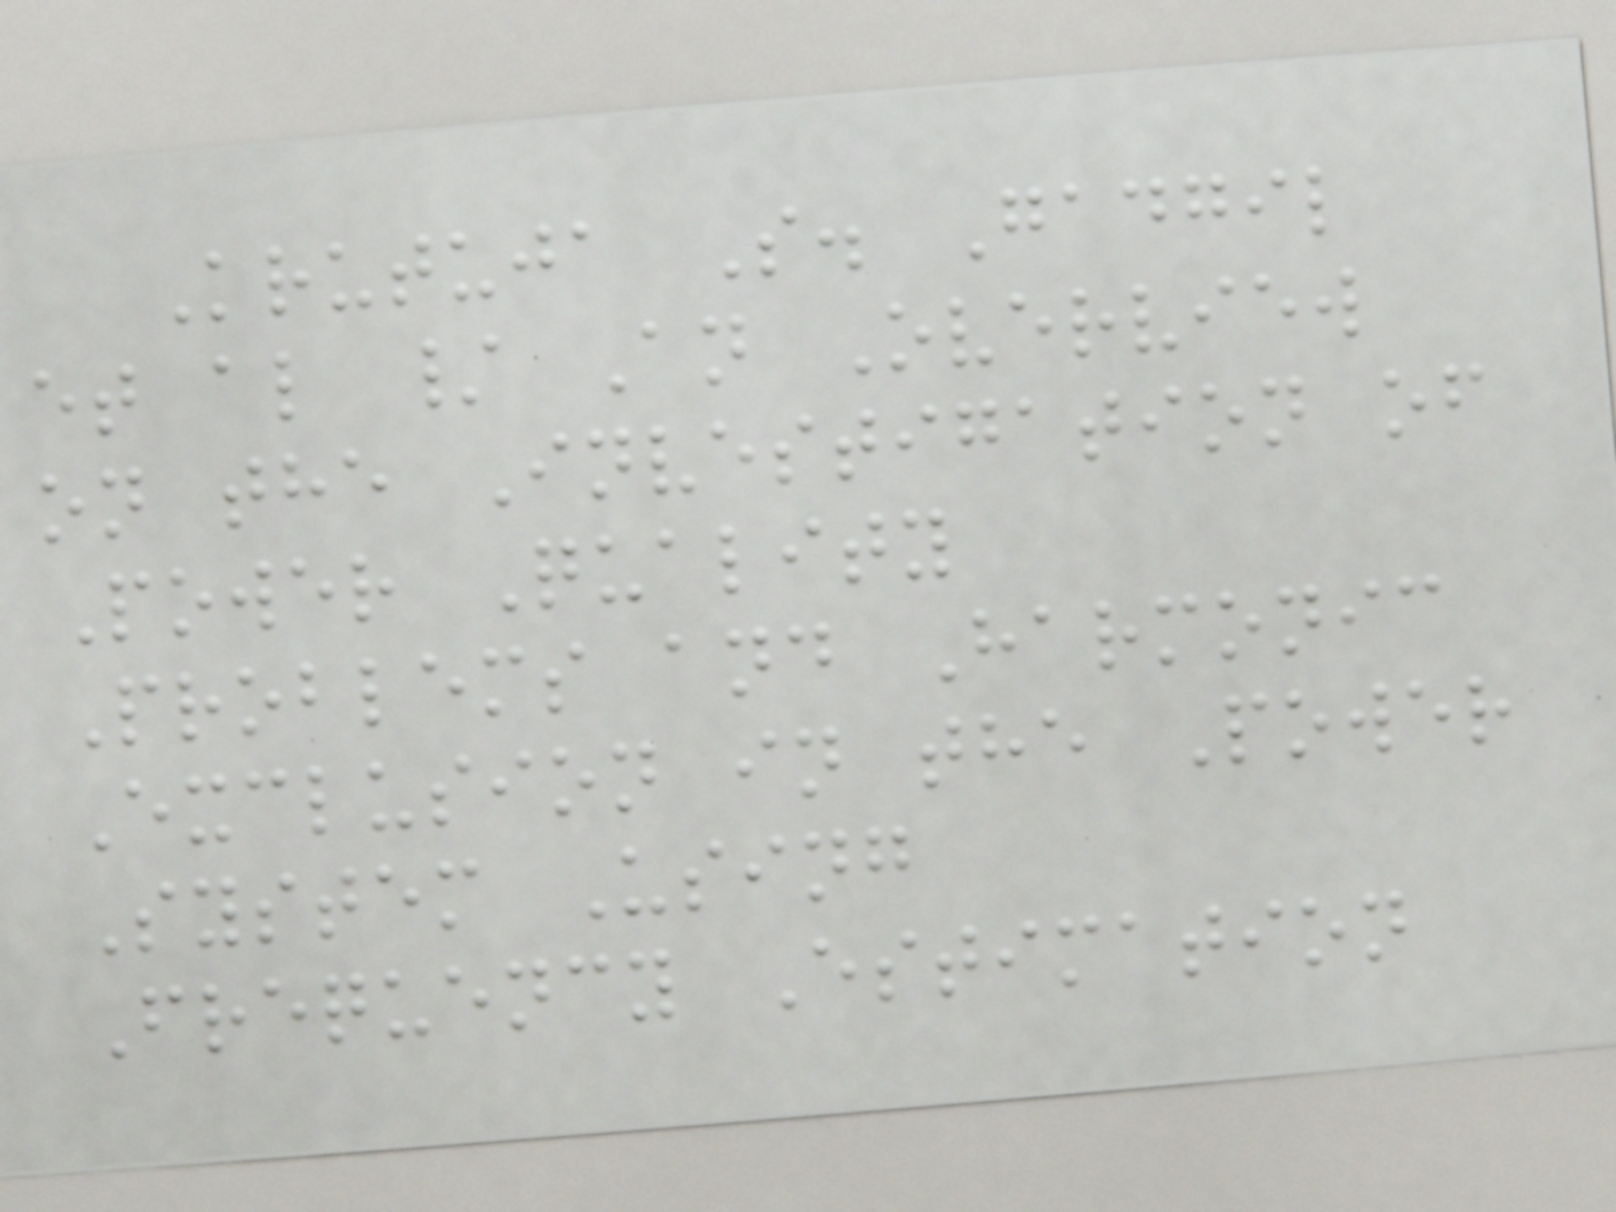Krutuja S. Gadgil
et al / An Overview
on the Investigation of
Power Quality
Problems and Harmonic
Exclusion in the Power
System Using
Frequency Estimation
